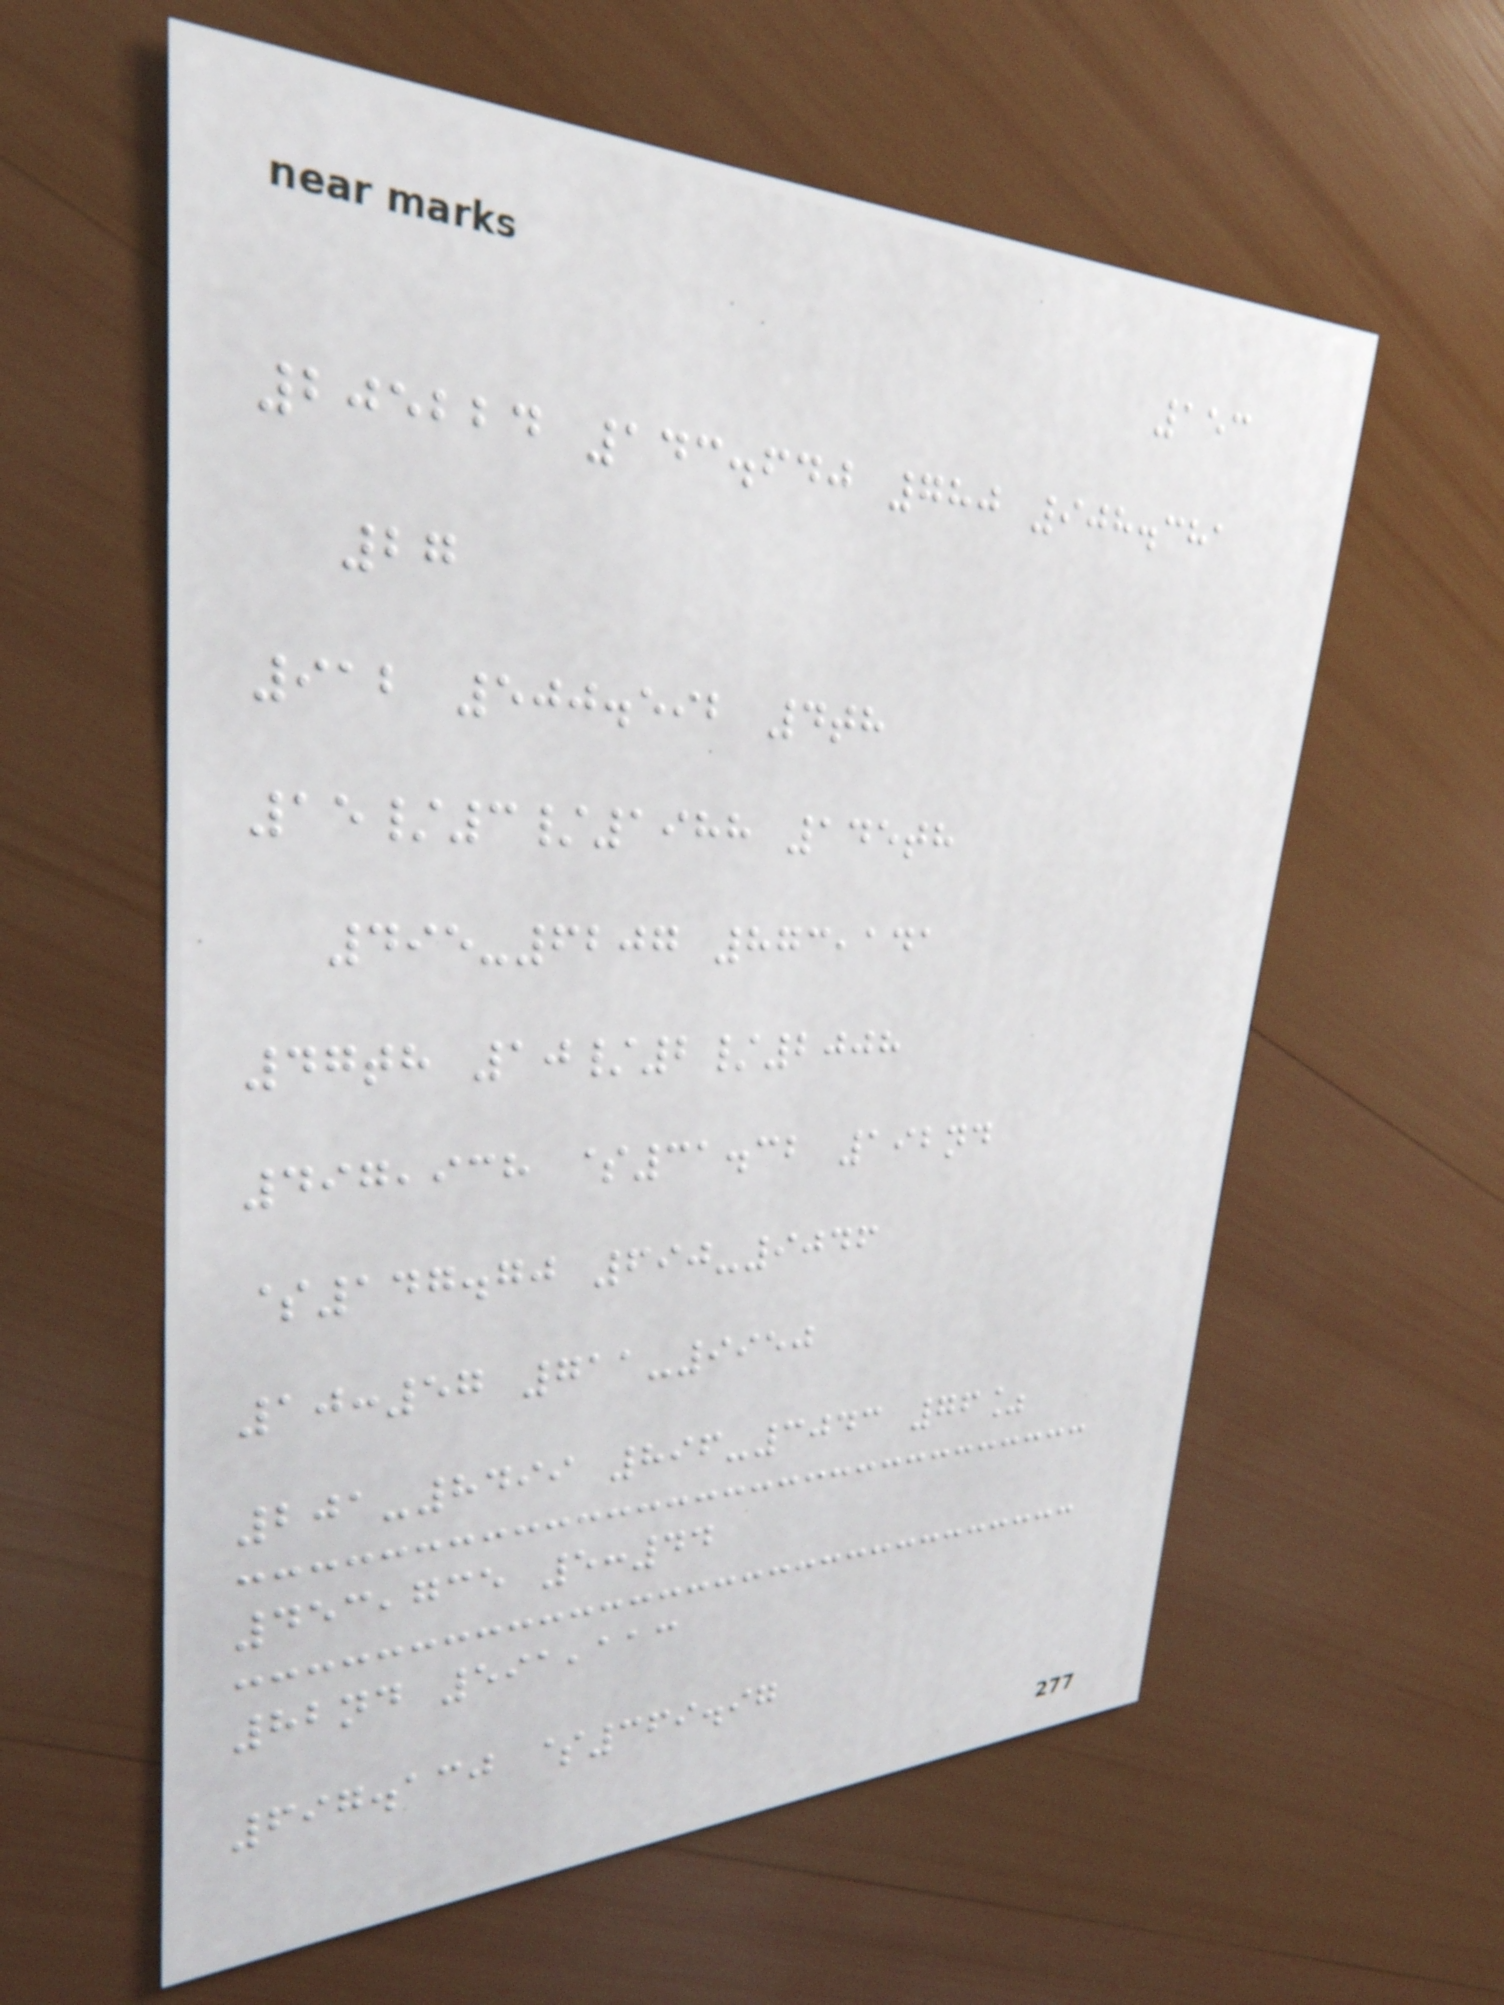153
205224 143.640 780 908.381
27
912 500.592 4th
15/3/1988 145th
495-6207 873,141
47th 10/2/2008
497,938 $31.32 192nd
$147.70 690-9046
10:57 711-9950
201-8499 896-3043 76%
453,735 5:44
82nd 591,113
697.130 $369.97
